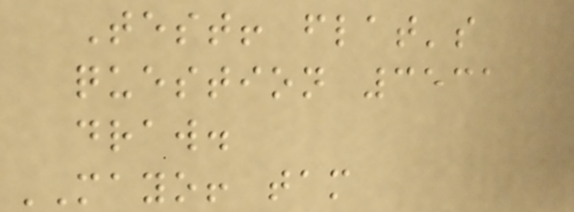Test! flat's
question 3531
draw.
MAYO! tam
